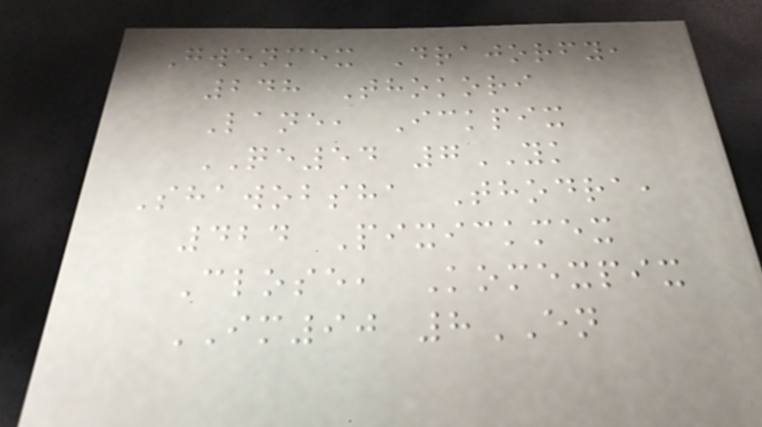Gwenmex Drajorfy,
248 Thokori
Lane, Ickpix
QE54 7YK
Shawobsha Thodra,
424 Pixickmex
Close, Komexpix
IM90 8EN
